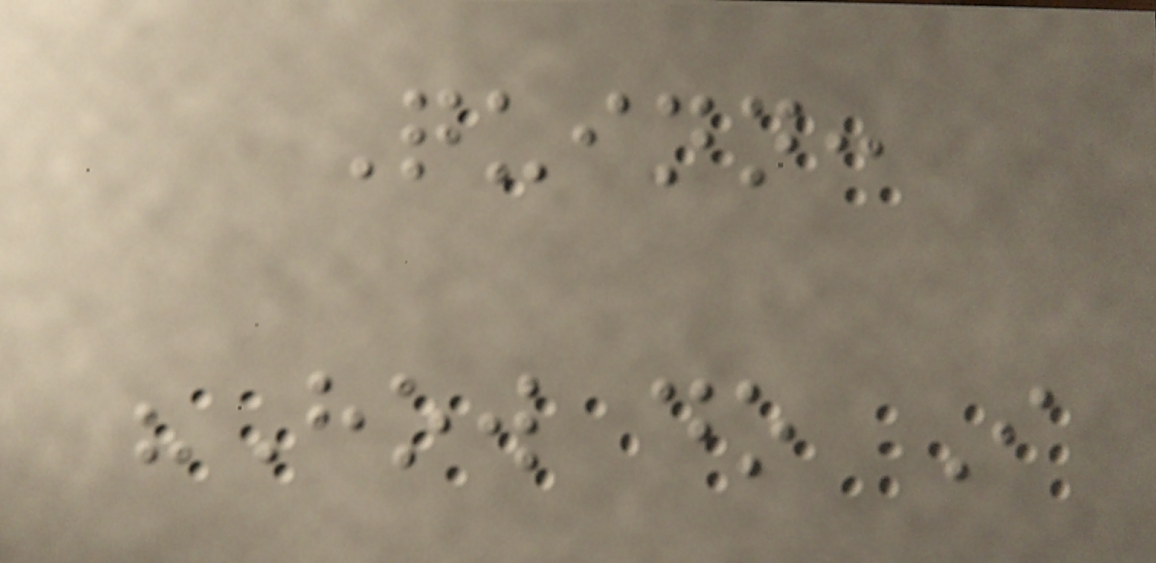Quinn:
"How do I
